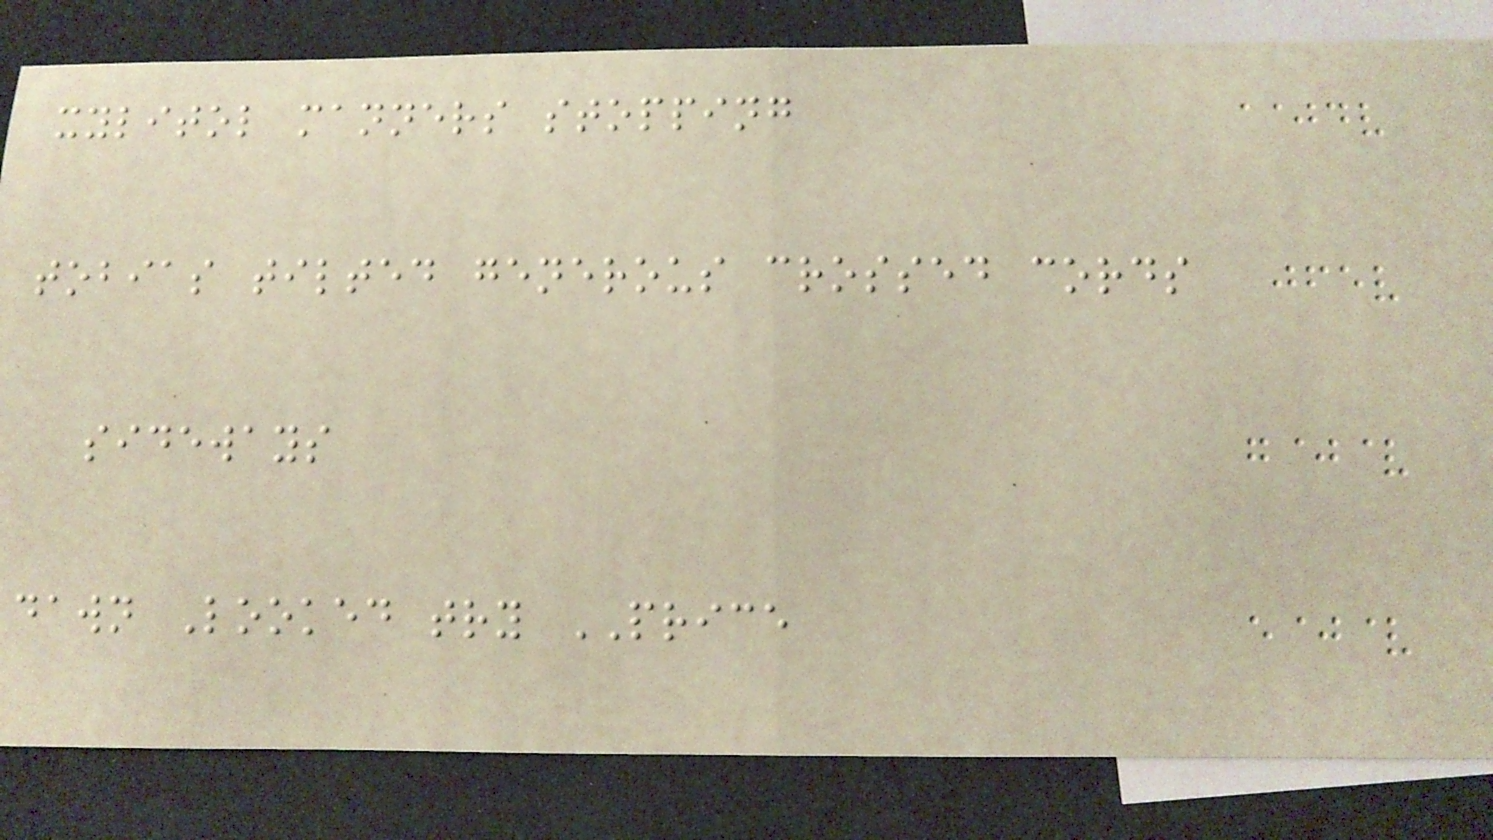xylitol manners stopping
tobias tilted generous crossed cords
sideways
dawn Looked try PRICE
